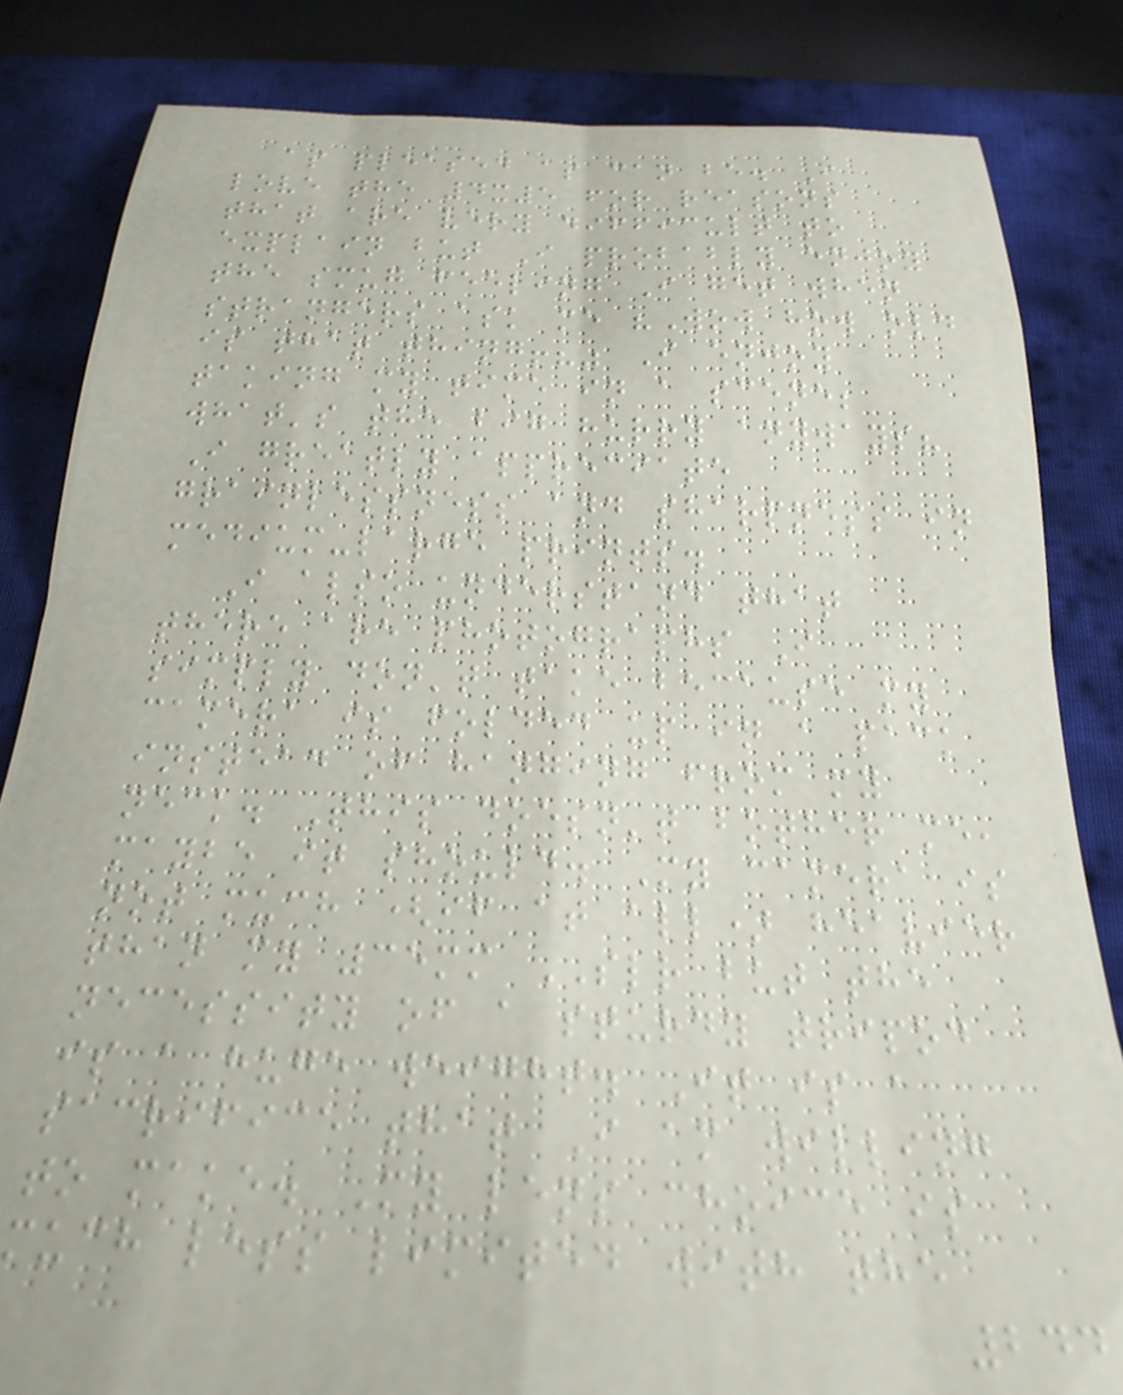as pleased as can be. I
love the 4x5 for reasons
that are very difficult to
explain but I probably enjoy
the smug feeling I get when
strangers ask me "Wow how old
is that thing!?" I enjoy
taking my time in a scene;
what's the big hurry anyways?
I greatly appreciate
grainlessness and sharpness in
medium-large prints.
I also understand that
there are photographs I
simply don't take because my
camera is folded up in a pack
instead of hanging from my
neck. This doesn't bother me,
maybe it should. My camera is
not much (if at all) heavier
than my 35mm SLR but the
necessity of a sturdy tripod
is a huge weight. It is a
sacrifice that I am willing
to make. My lens choice is
much less limited with the
244
